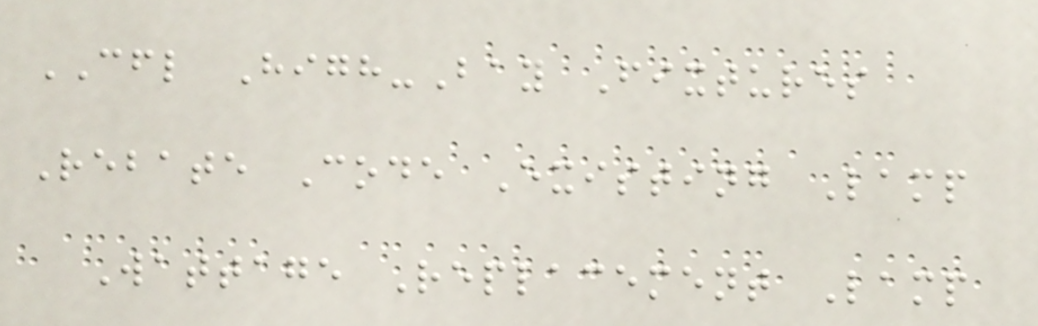CFL High-Bay Fixtures
Rebate Code Existing Lamp
Wattage Replacement Lamp
